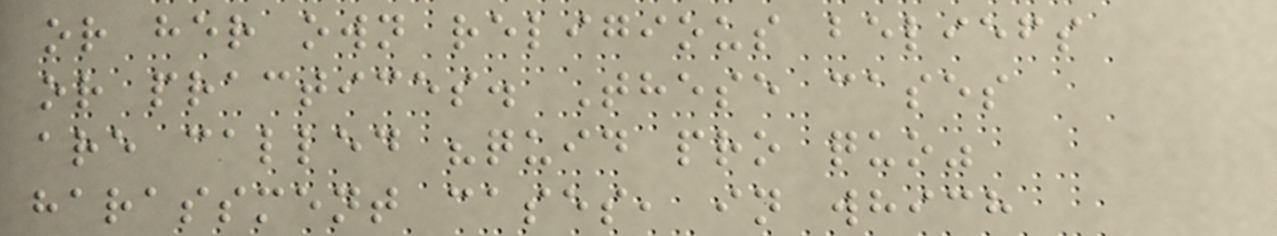or her own religious beliefs
or practices. These cases
are called "quid pro quo"
harassment cases, in which
